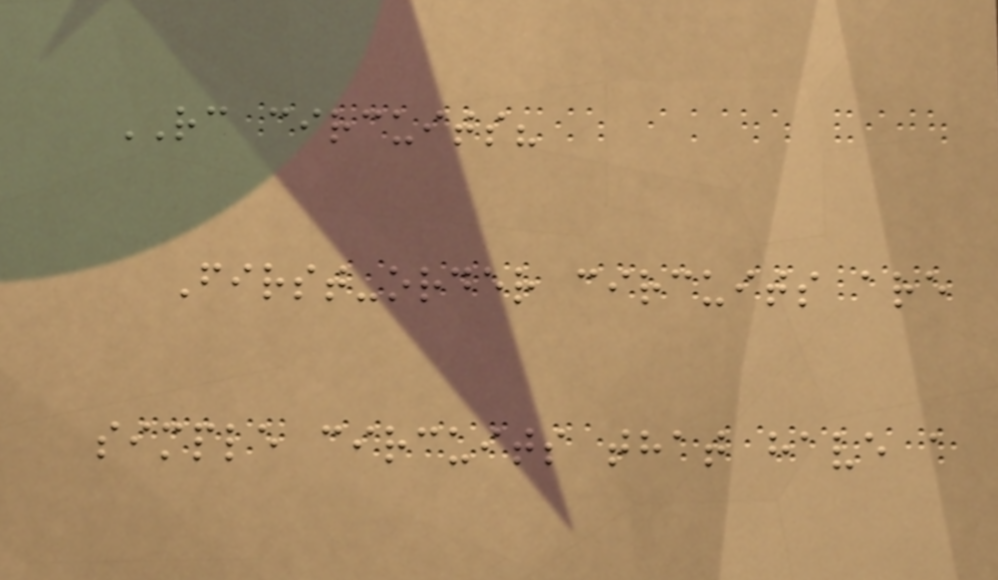RC circuits?
First-order circuits are
simple circuits that have a
